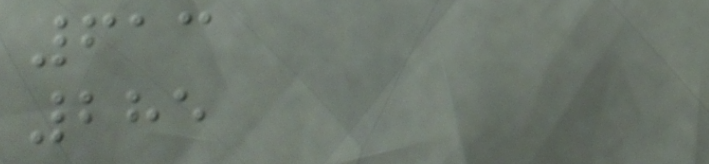613
285
